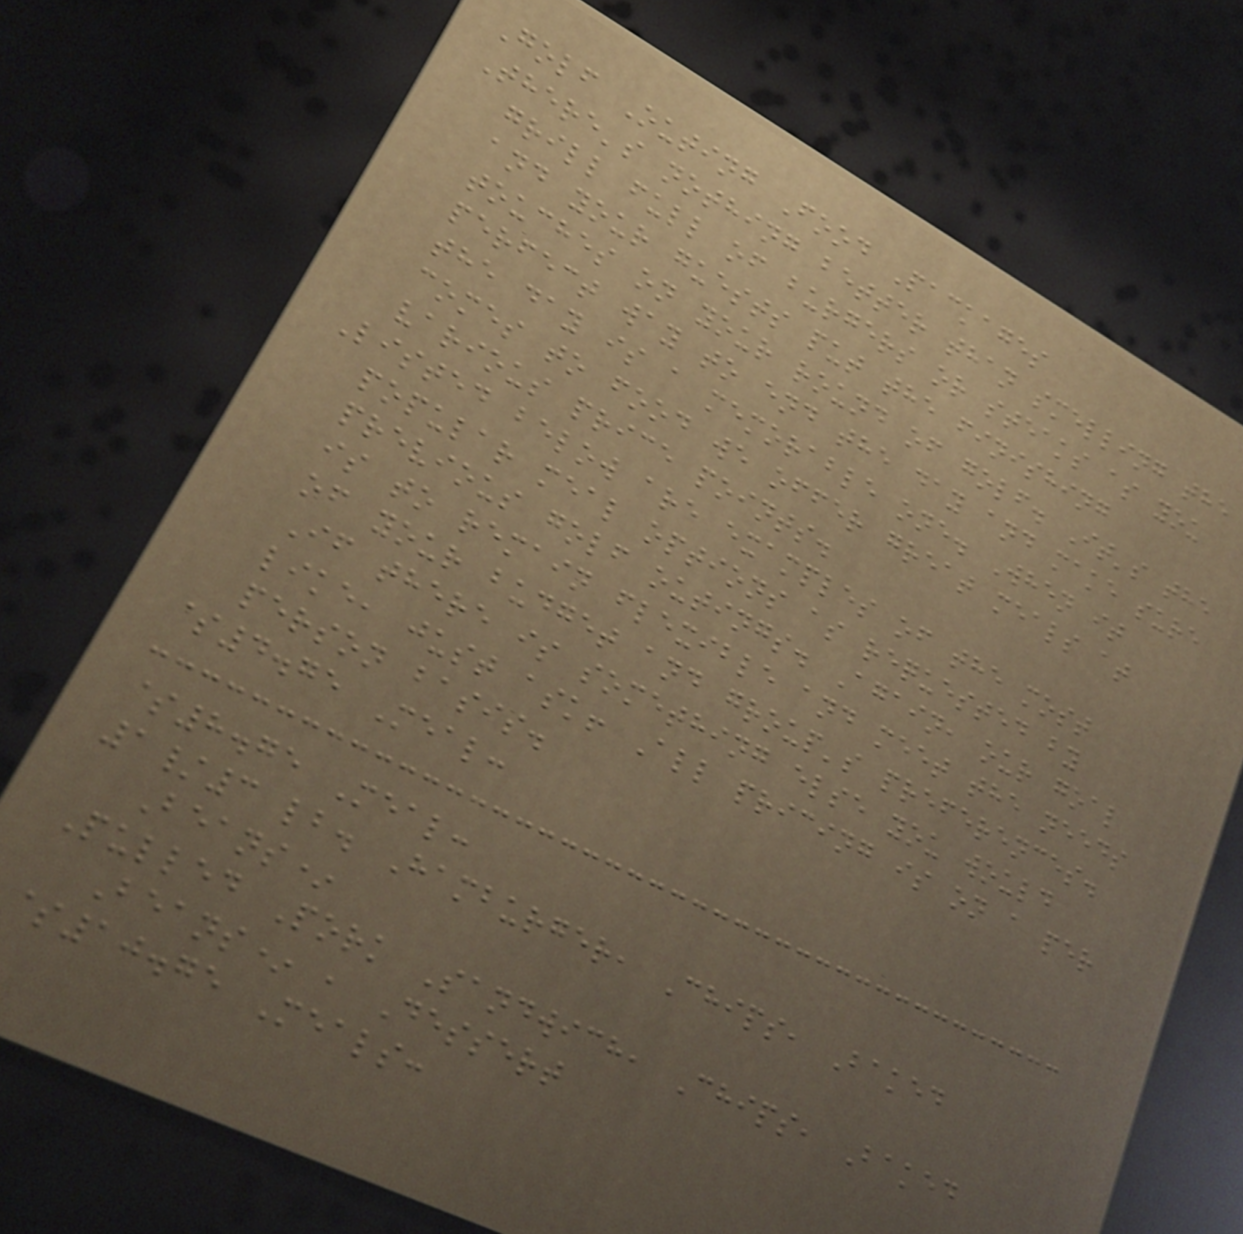Golf Outing Food Packages
There's nothing better than smelling the
grill full of burgers or steaks as you
and your guests put the finishing
touches on your round of golf. It's the
perfect way to end the day and make sure
the day is a memorable one. When it
comes to food we offer great meals at
various price points.
Listed below are examples of the most
popular meal options as requested by
previous golf outings. Again, our goal
is to remain flexible and meet the needs
of your budget and group's preferences.
If there is something else you would
like, just ask! All pricing is on a per
person basis.
$4.75 Meal:
$8.75 Meal:
1/3 lb. Hamburger, Chips, Baked
Beans*
Pulled Pork Sandwich, Chips, Baked
Beans* , Dessert
$10.75 Meals:
